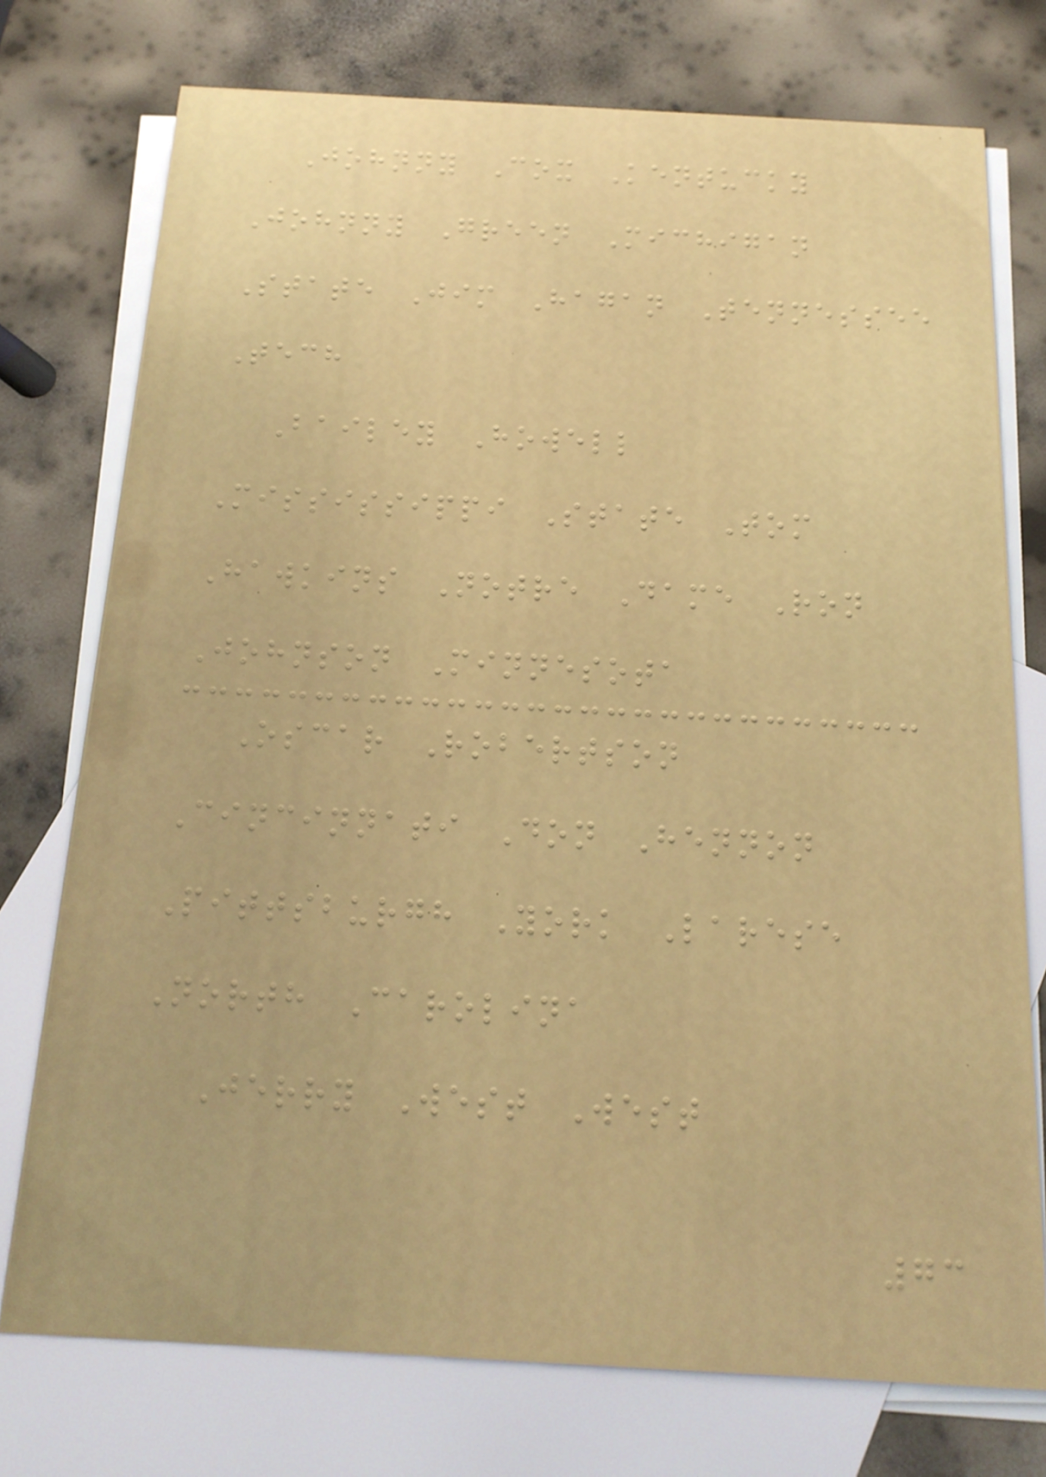Johnny Cox Kentucky
Johnny Green Michigan
State Jim Hagan Tennessee
Tech
Bailey Howell
Mississippi State Tom
Hawkins Notre Dame Ron
Johnson Minnesota
Oscar Robertson
Cincinnati Don Hennon
Pittsburgh York Larese
North Carolina
Jerry West West
73
